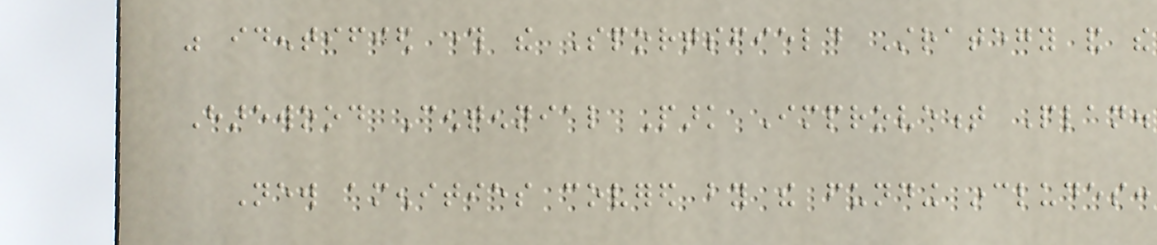was identified through the Sportsfield Strategy and the
Harewood Centennial Park Improvement Plan.
New amenities covered by the funding includes:
